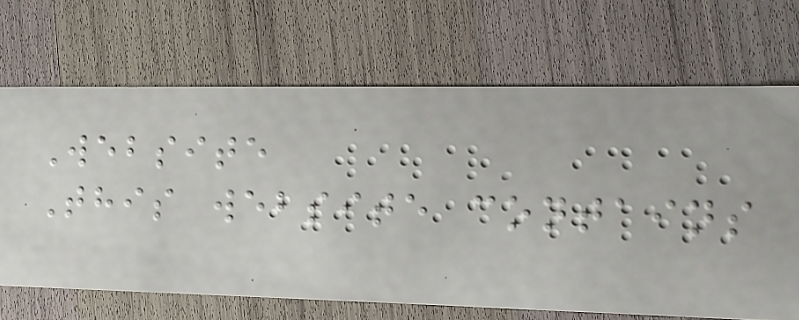Website
This website contains
